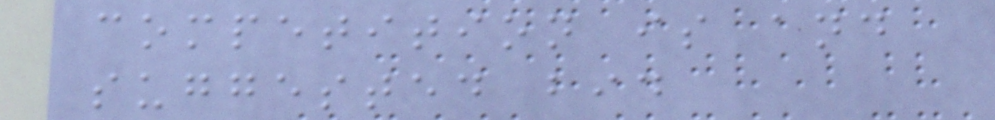competition is and
suggested bid
